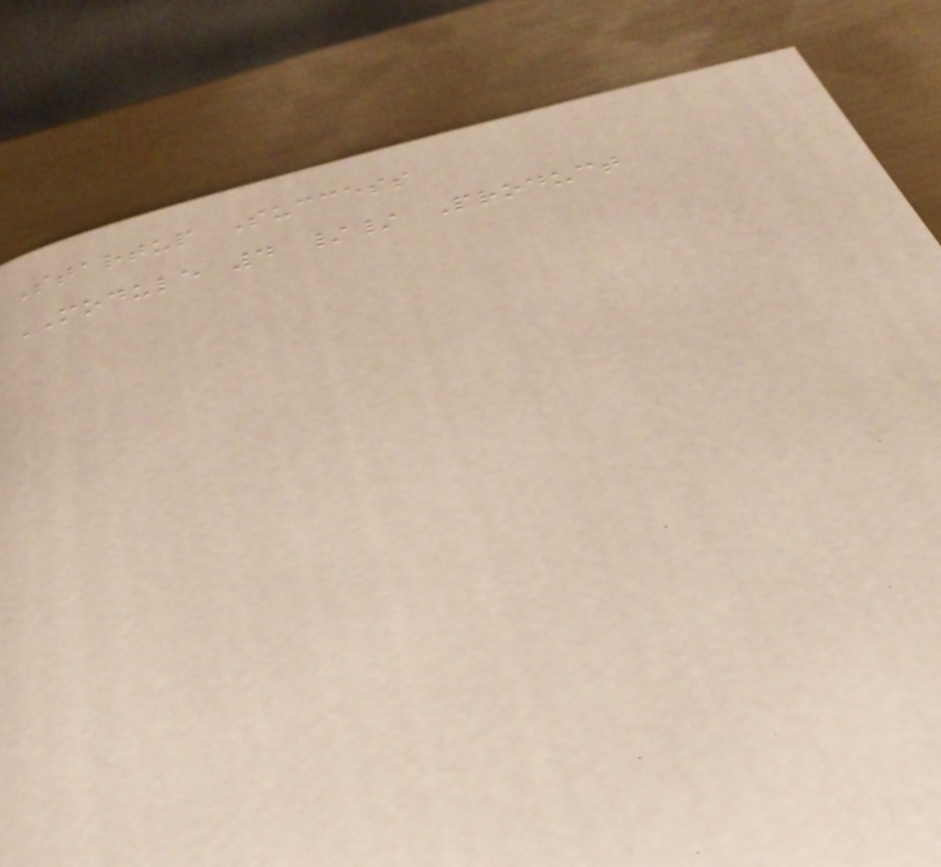Startup Success
MODULE 4 // Product
